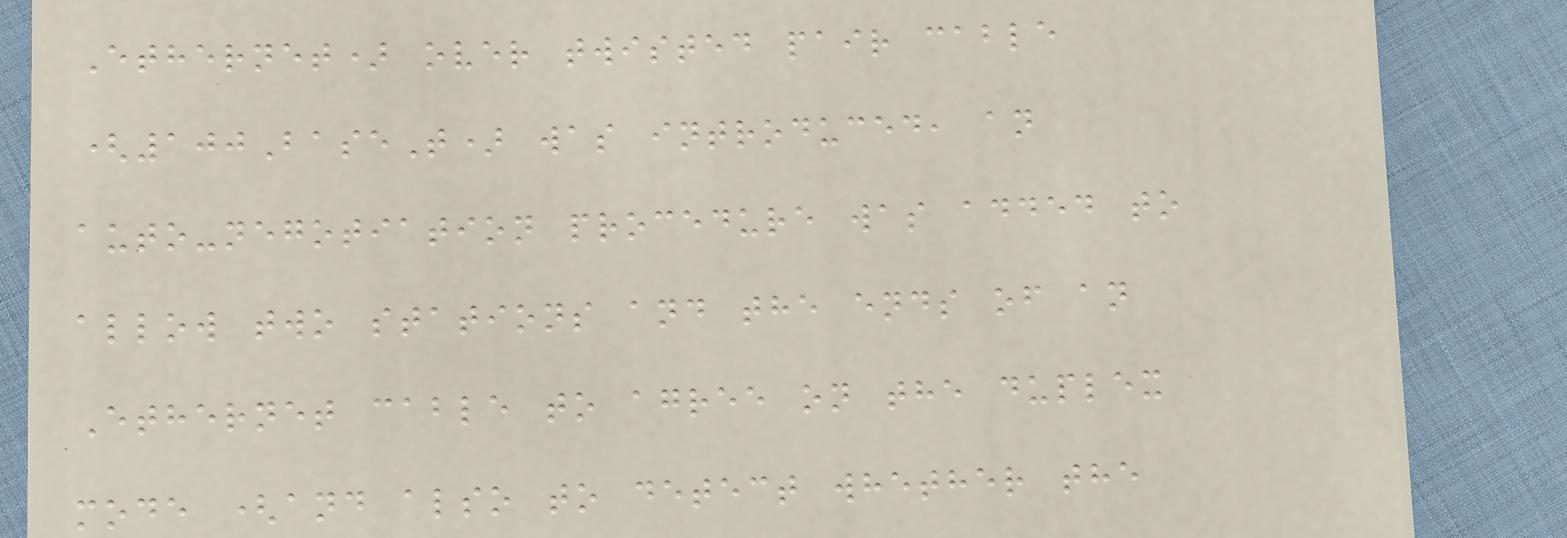Ethernet) over twisted pair cable
(100BaseT) was introduced, an
auto-negotiation procedure was added to
allow two stations and the ends of an
Ethernet cable to agree on the duplex
mode (and also to detect whether the
